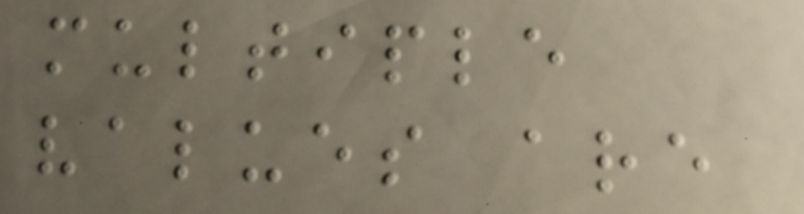multiple
values are
